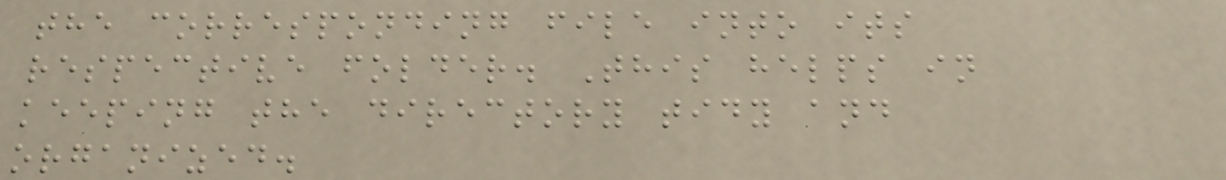the corresponding file into its
respective folder. This helps in
keeping the directory tidy and
organized.
